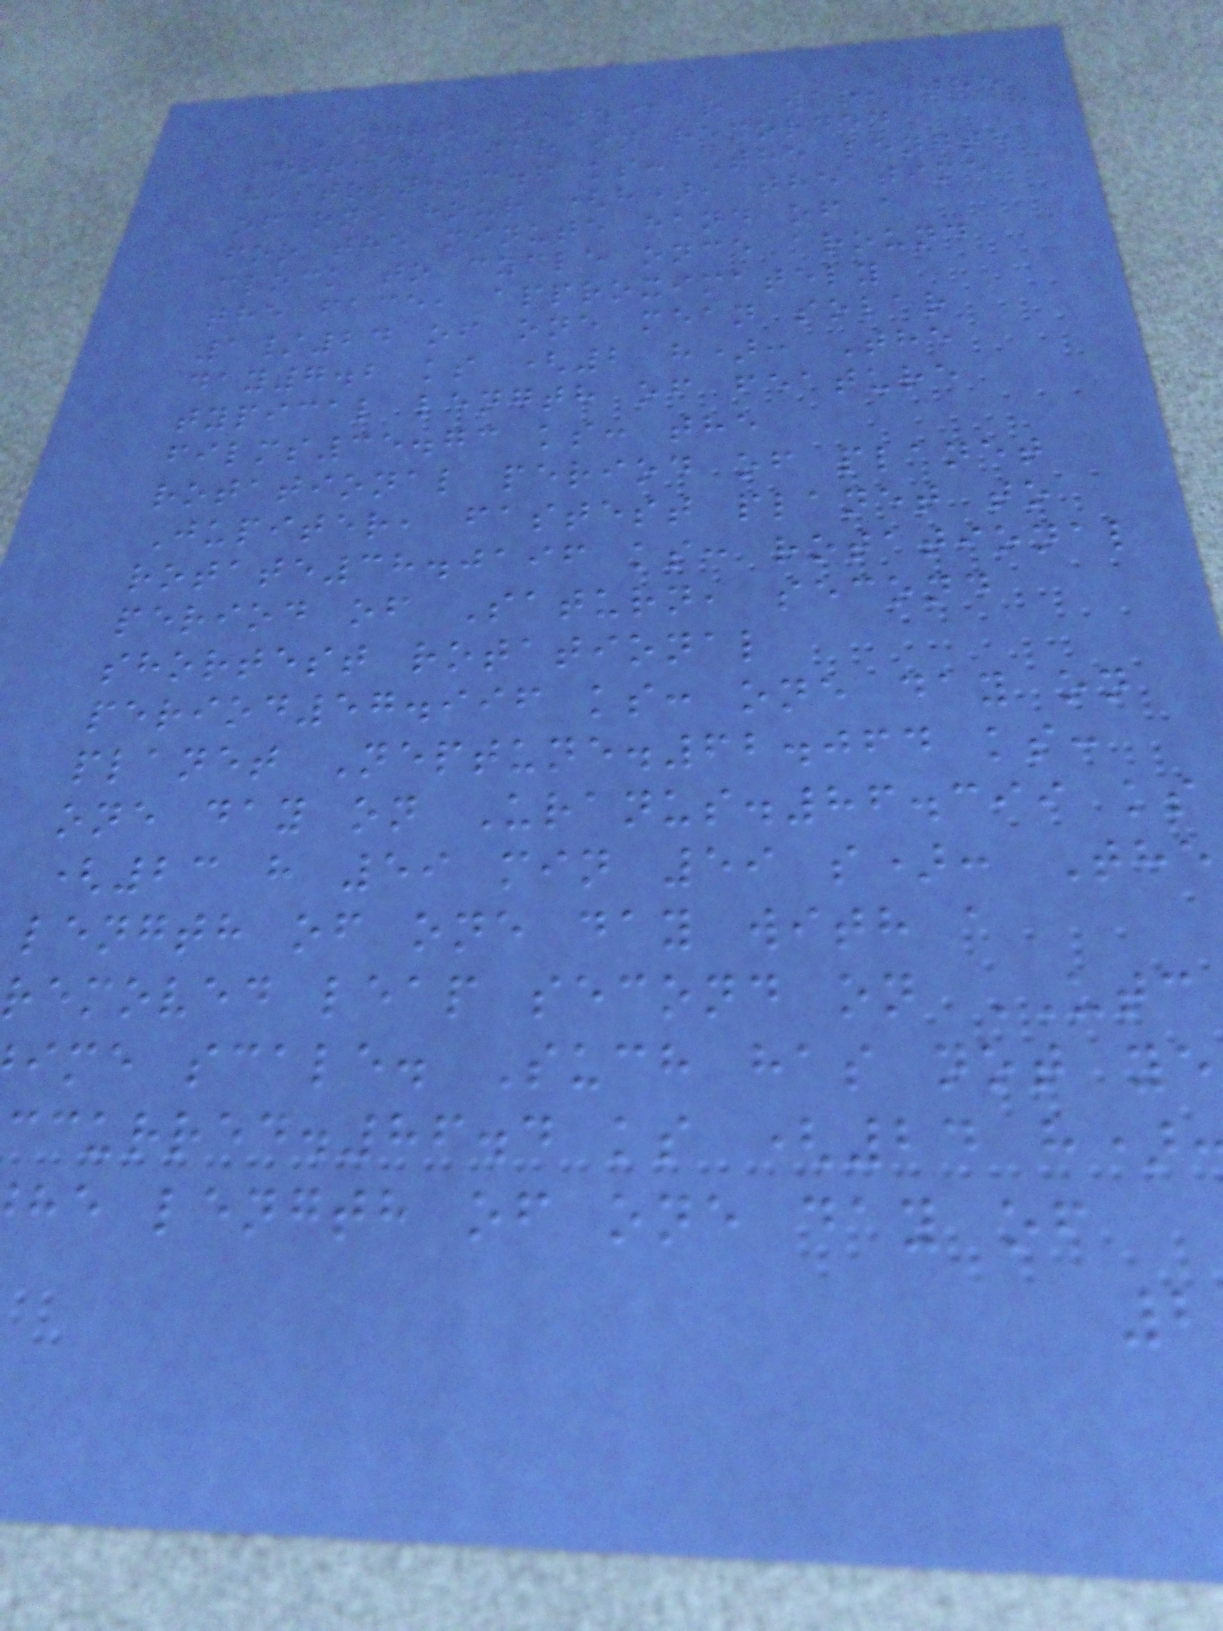Anglo-Zanzibar War, the
shortest war in recorded
history.3.6 ks: The length
of one hour (h), the time
for the minute hand of a
clock to cycle once around
the face, approximately
1/24 of one mean solar
day7.2 ks (2 h): The
typical length of feature
films35.73 ks: the
rotational period of planet
Jupiter, fastest planet to
rotate38.0196 ks: rotational
period of Saturn, second
shortest rotational
period57.996 ks: one day on
planet Neptune.62.064 ks:
one day on Uranus.86.399 ks
(23 h 59 min 59 s): The
length of one day with a
removed leap second on UTC
ime scale. Such has not ye
ccurred.86.4 ks (24 h)
he length of one day of
